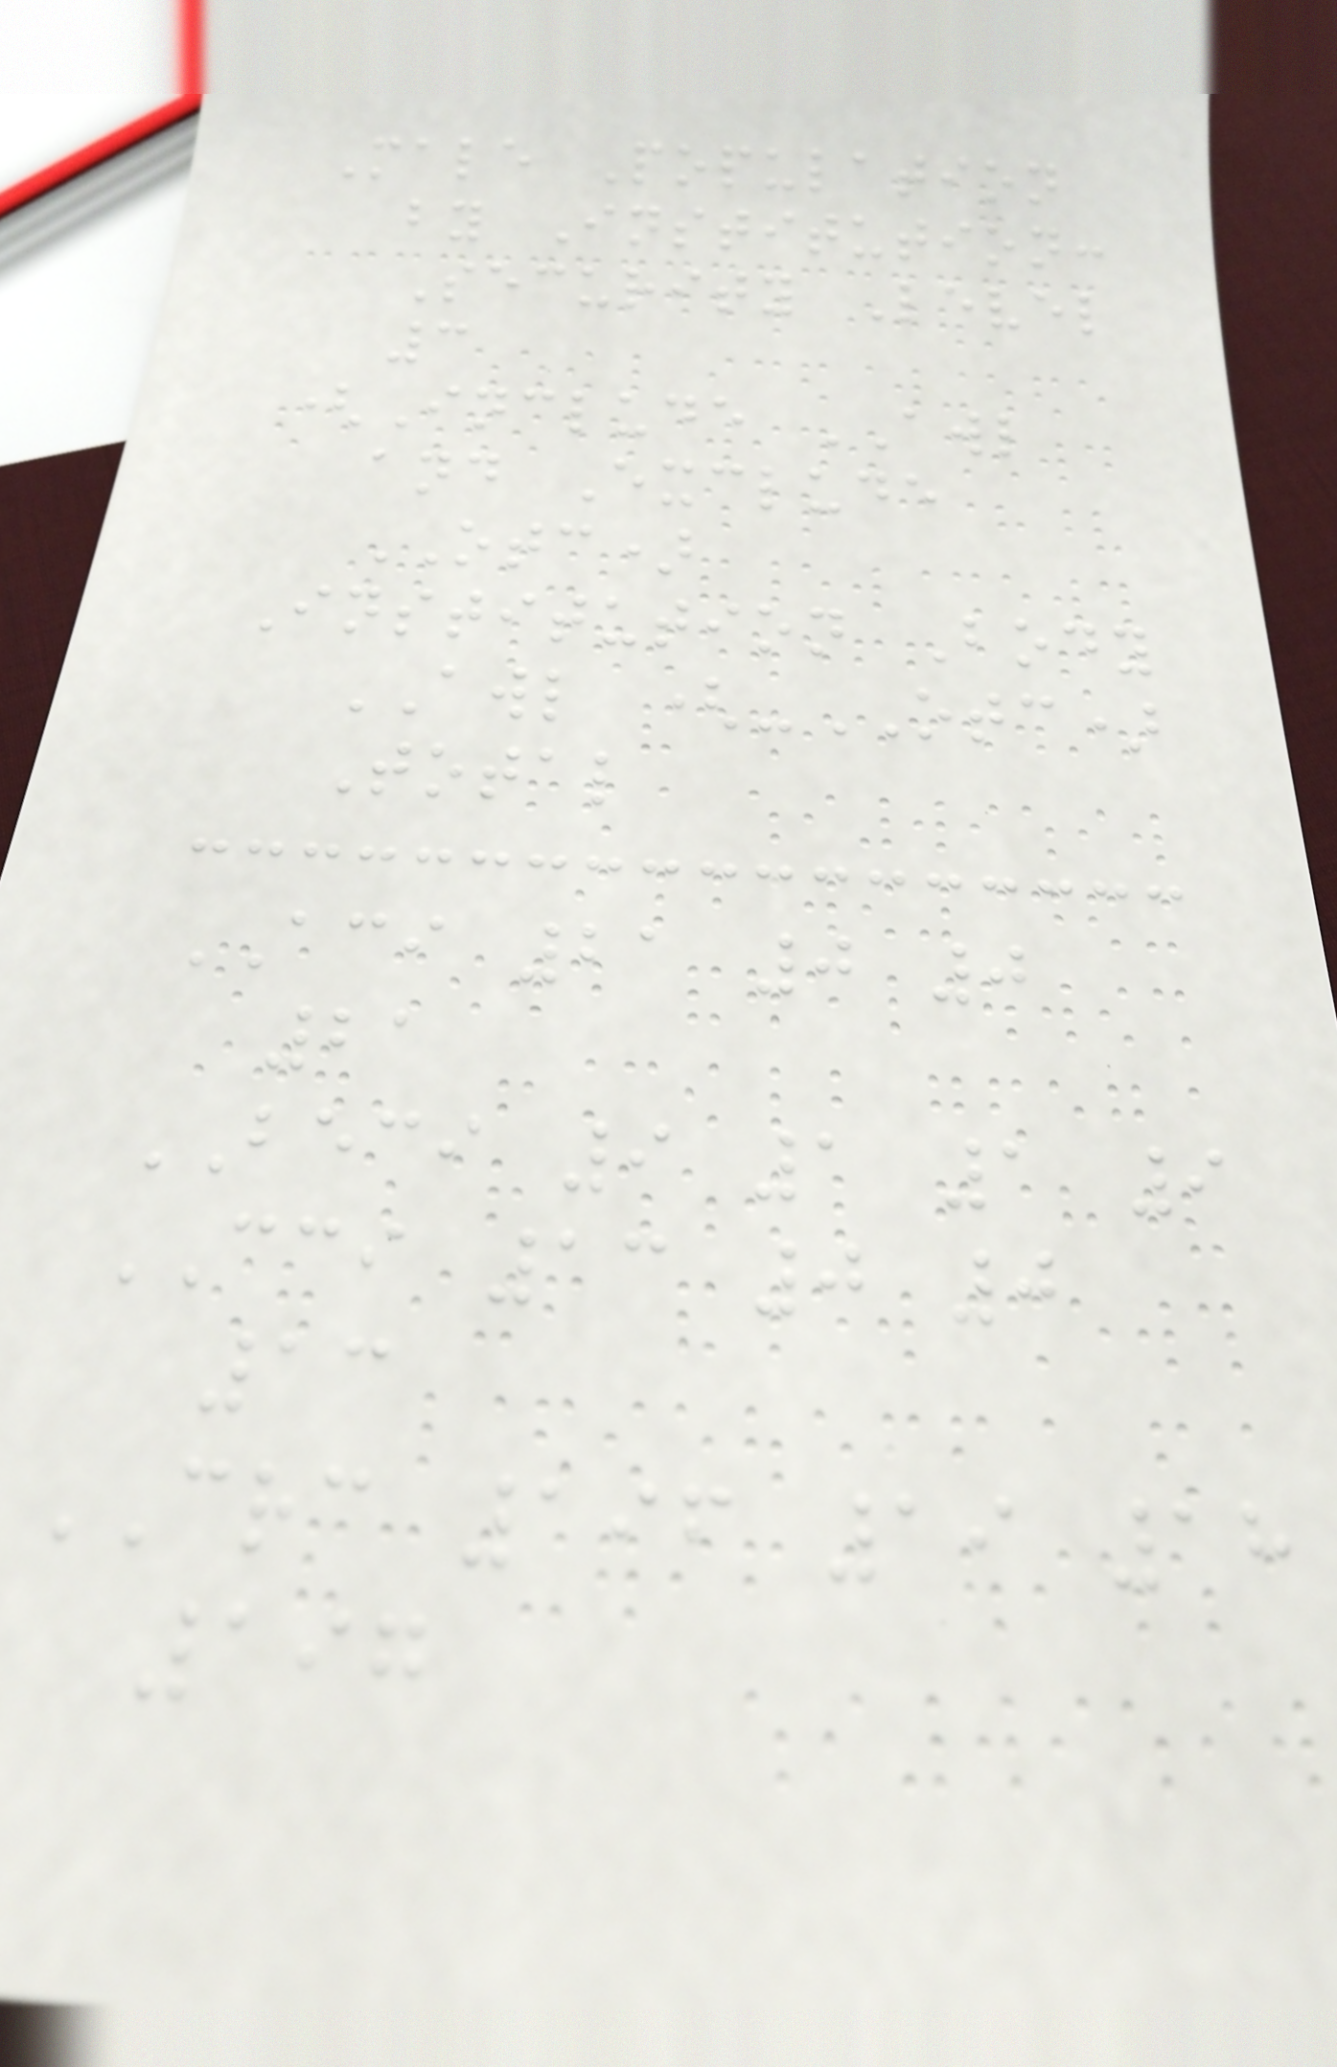Male Population
by Institution:
Security Level
3
(Include AWL
and Exclude
OTC)
Institution Body
AWL (-OTC)
Total
ACI 21 0 0
21
BECI 9 1 1 9
CCI 13 0 0
13
CRC 196 19 18
197
